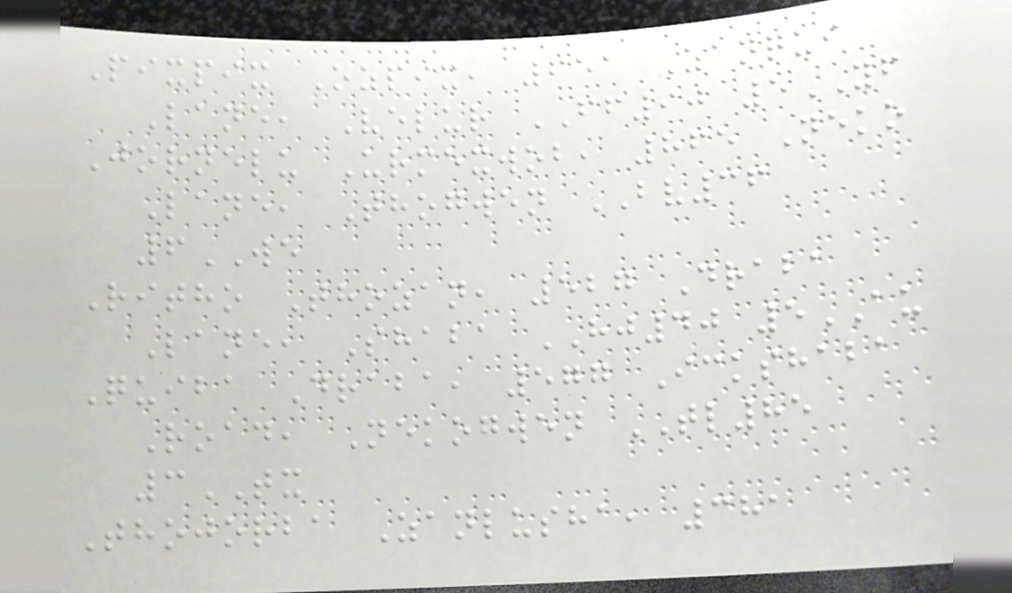Pixpix Ozpix, 651 Zanqui
Lane, Velur FF90 5YF
Jornelu Urmexwob, 865 Neko
Lane, Thogwen BV36
6WE
Ritho Thozan, 527 Draba
Lane, Shaba HJ40 5AU
Quiba Draba, 577 Ickshaba
Road, Nekogwen TL85
3TX
Thojorba Zanlusha, 381
